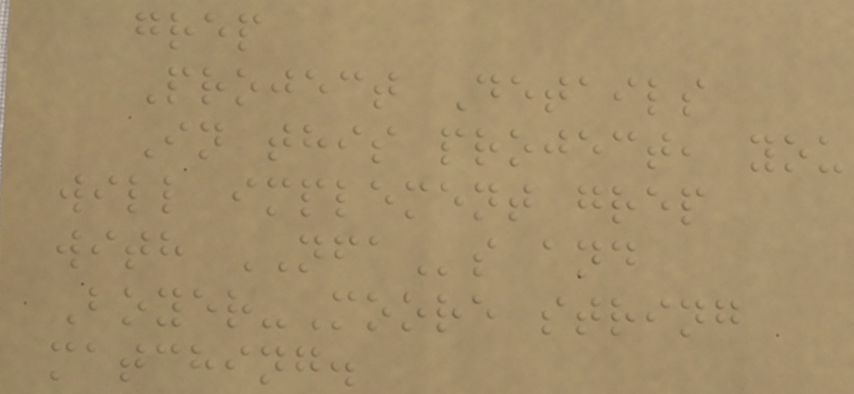grep
Project Details
In this project, you
will implement grep
with NFAs and
Boyer-Moore string
matching.
